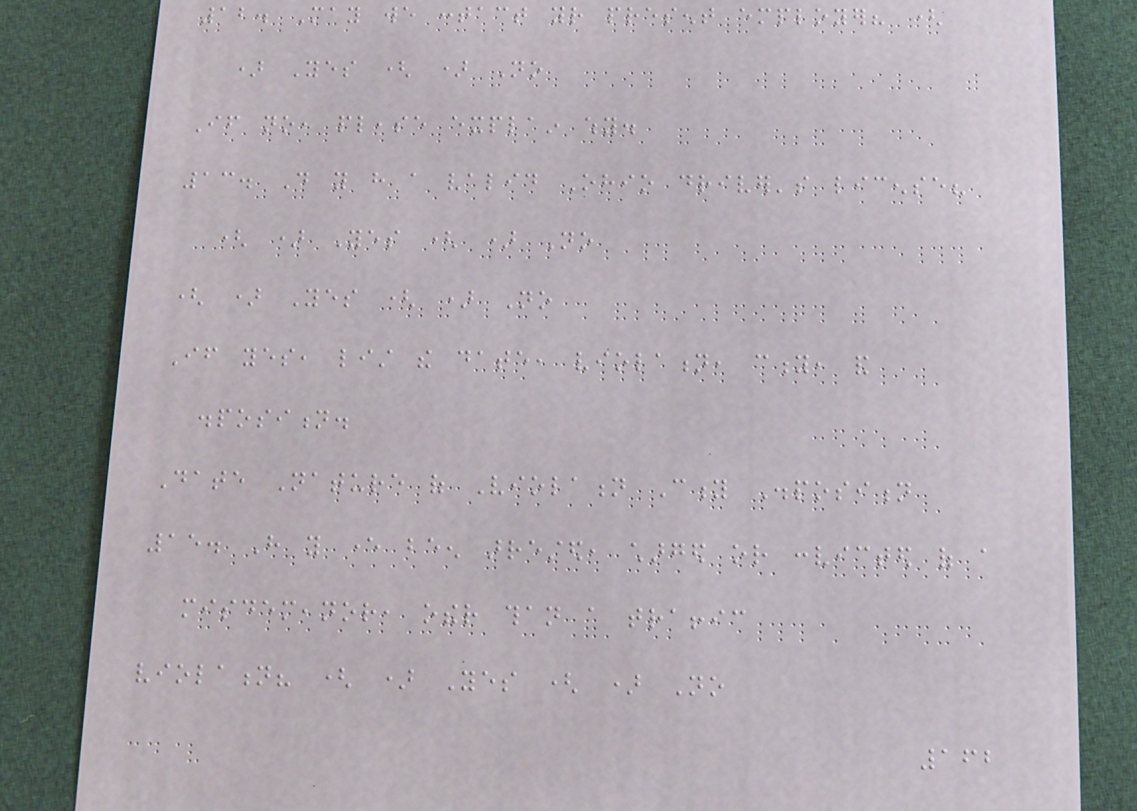12. May we contact your present employer? (
) Yes ( ) No
If no, please explain why.
13. Do you have a valid Ohio driver's license?
( ) Yes ( ) No
( ) Yes ( ) No
If yes, list the date, violation, city, and
disposition.
Date Nature of Violation City Disposition
15. Have you ever been arrested, charged or convicted of a
misdemeanor, other than a traffic
violation? ( ) Yes ( ) No
162
